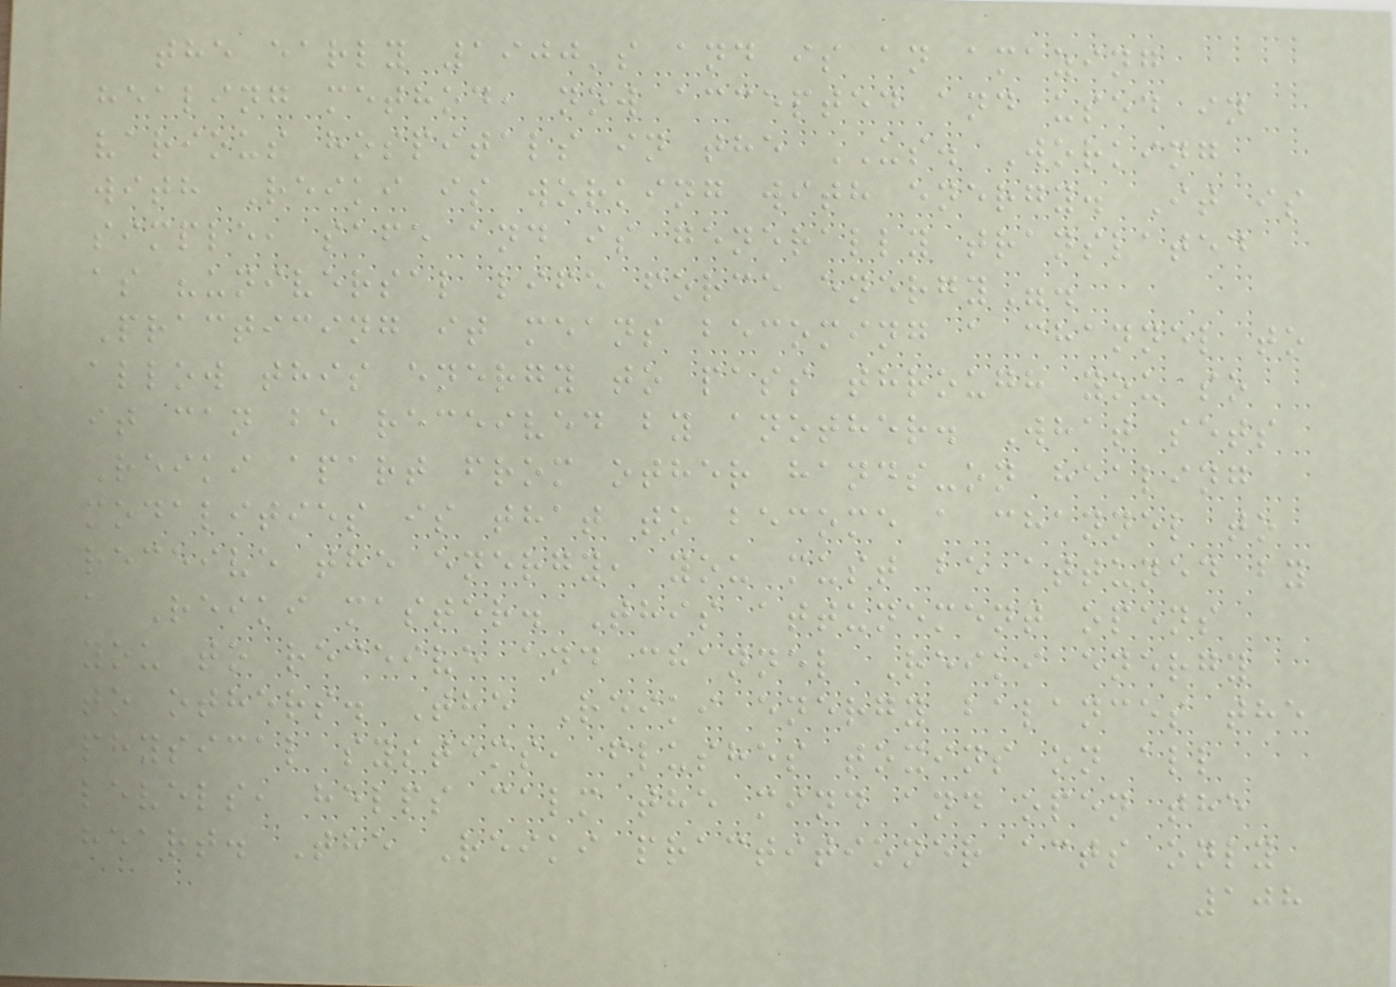the early 1900's and is an amazing
healing method, now accepted and used in
various hospitals in the US. Working
with Reiki is working with energy. It is
simple, safe and is generally translated
as "universal life force energy".
Practicing it means becoming a channel to
allow this energy to pass through you so
it can be received by another. What sets
Reiki apart from other hands-on healing
modalities is that to become a channel to
receive the energy, you must be attuned by
a Reiki master. This attunement opens
you to receive and channel Reiki energy
to others. The Reiki energy balances the
physical systems, flushes toxins on all
levels, helps calm the mind and open the
heart. The Reiki practitioner acts only
108
